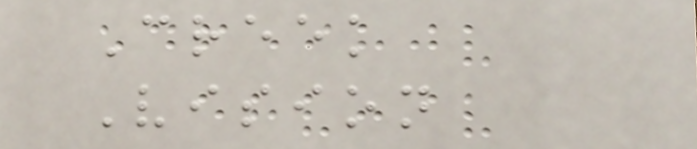Creek
Vision
